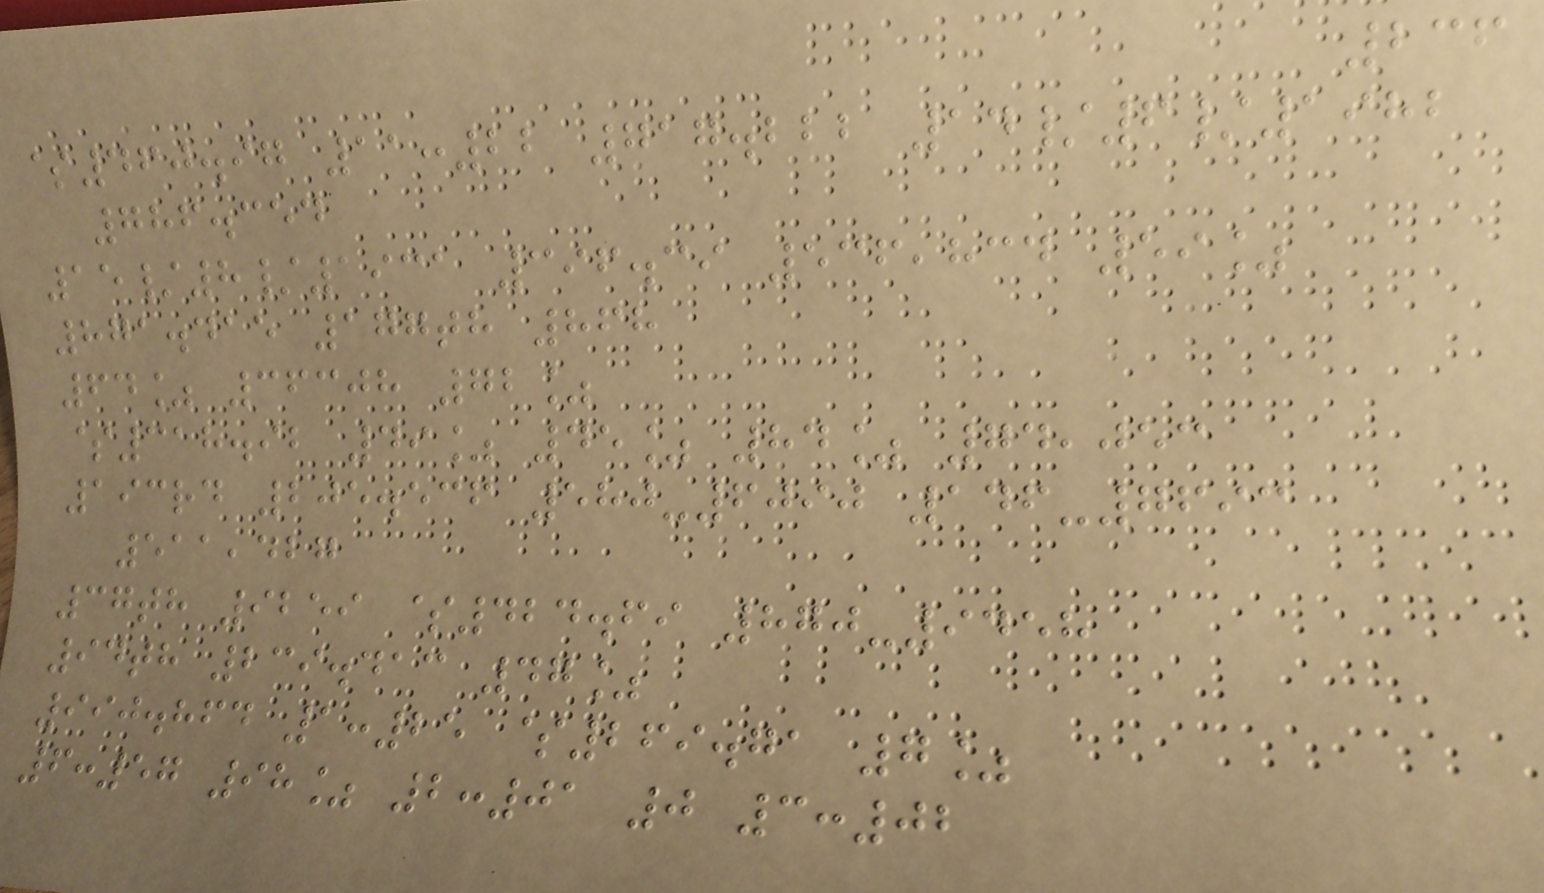236
$460.97 11:22 717.222 14/6/1982
786.354
15/8/1931 396.39 536,834 59%
871.415 177th 868
64% 36308 72%
$318.92 49% 45% 84% 74,053
193rd 205.536 580-6090 146-7693
511,427
37th 9259 $424.69 870-9458
94th 239.413 47%
990.864 1:25 $269.71 7%
6:57 98% 2:01 0 3:02
